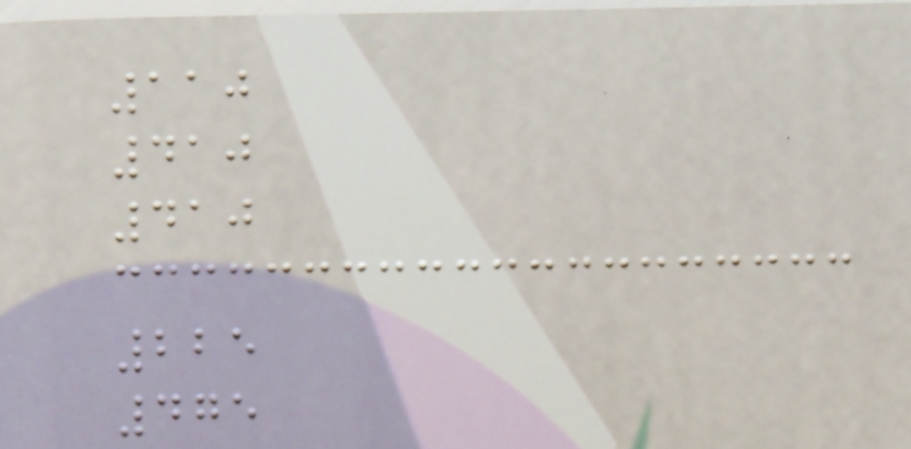110
410
410
225
475
